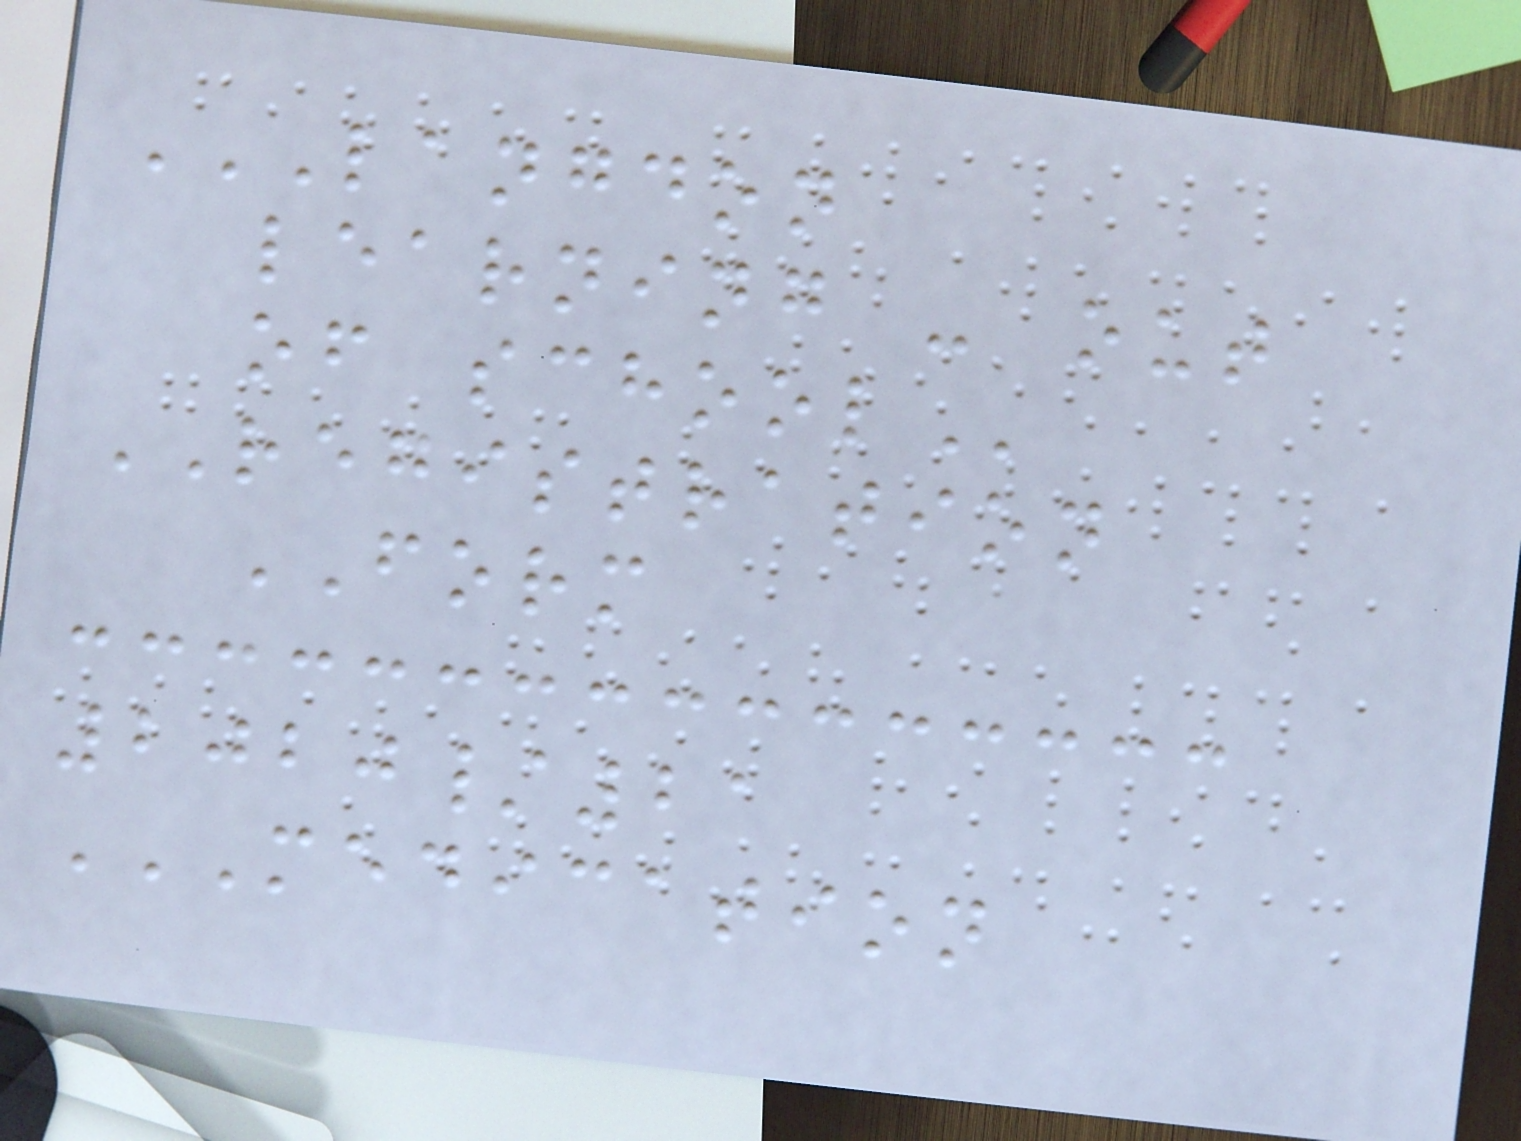LANGDON
LEARNING - OUT
OF SCHOOL
REGISTRATION
FORM
2020/21
MEDICATION
